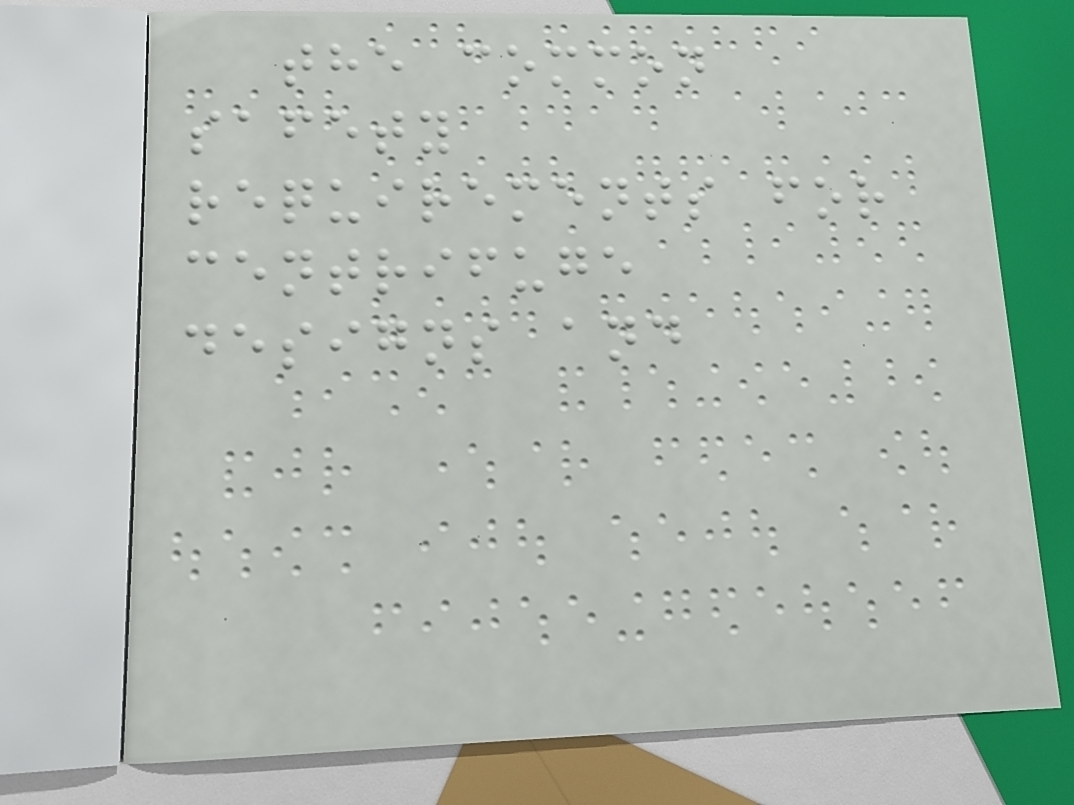the common
safety
requirements for
centrifuge
designs and
